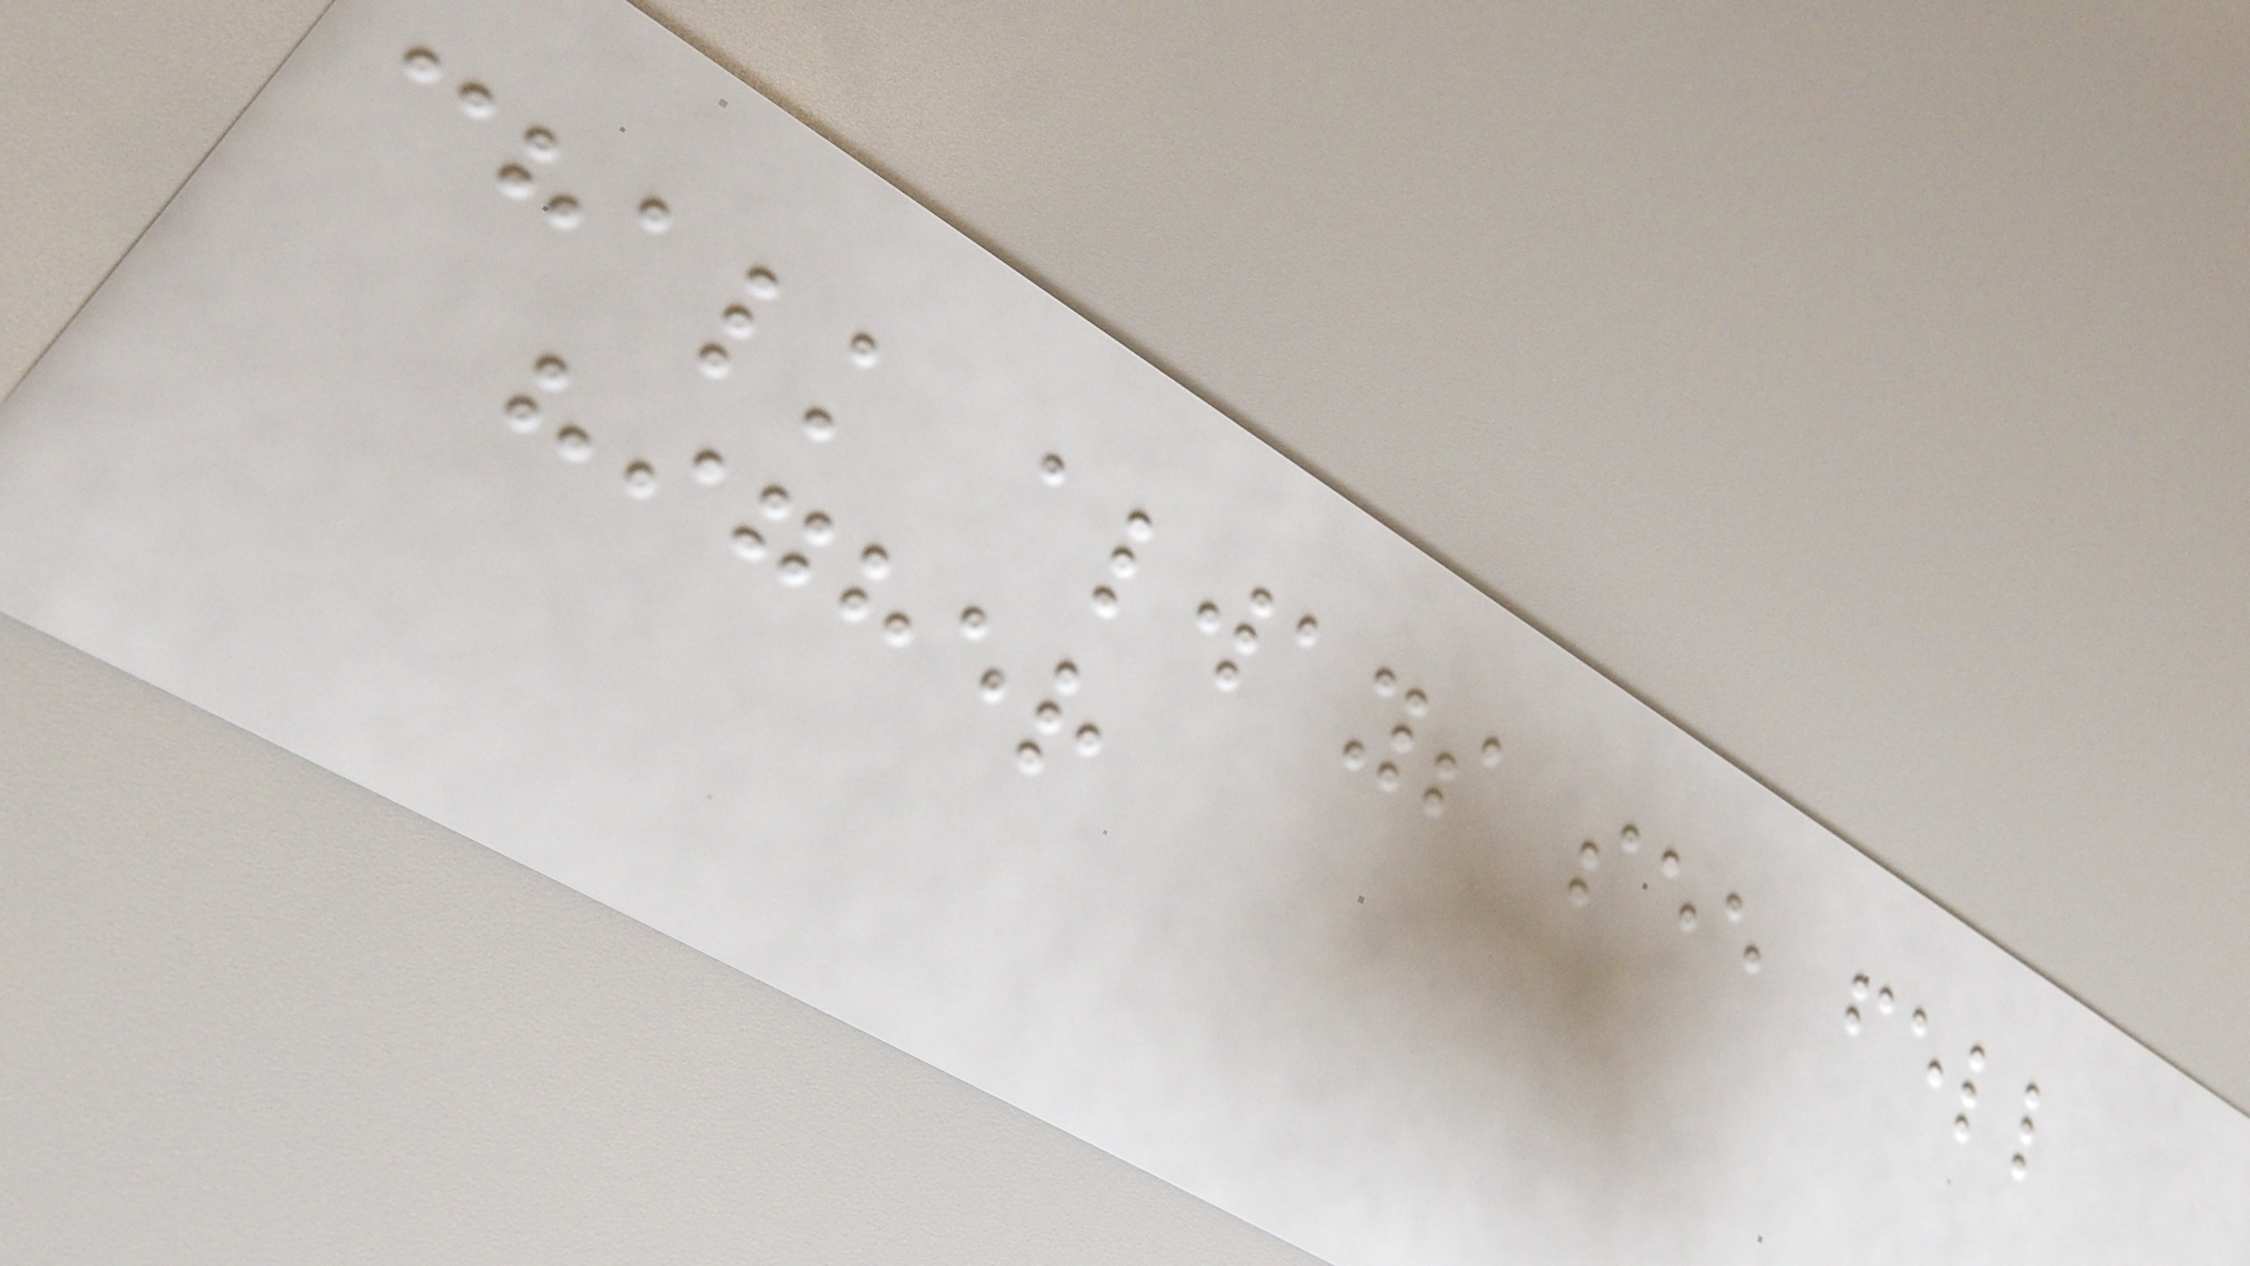chalk always see fell
higher
